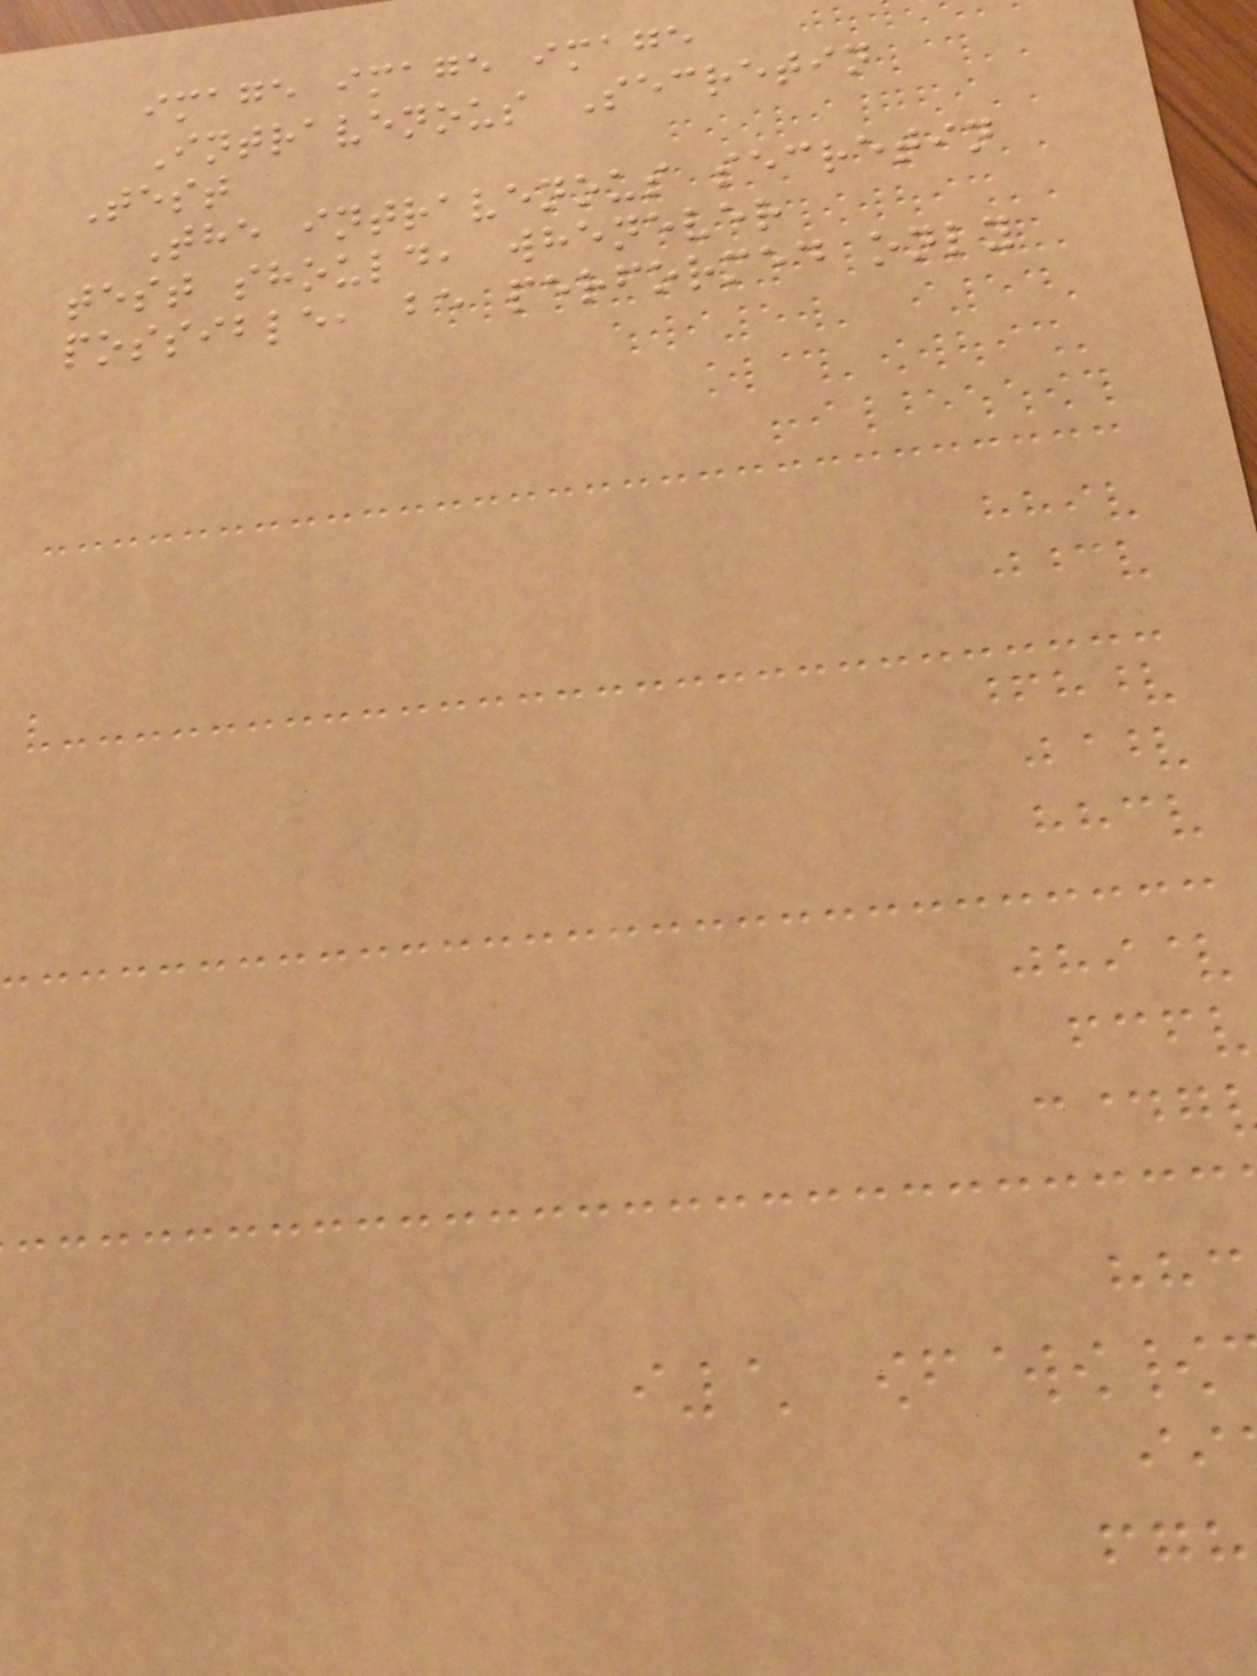image image image
Intravenous Secretin
Test
The intravenous secretin
test should, whenever
possible, be performed only
